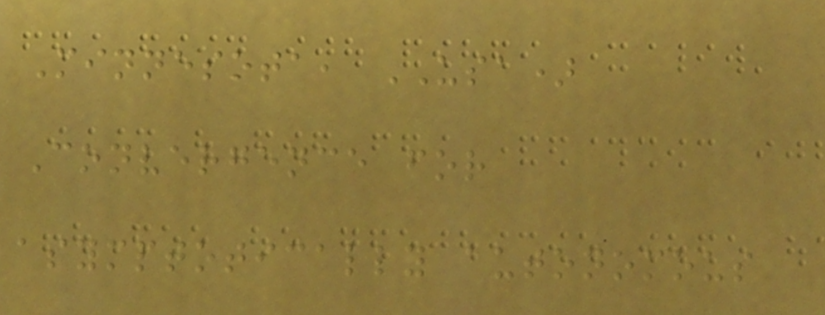Minnesota, USA)
Convergence for
asymptotically autonomous
